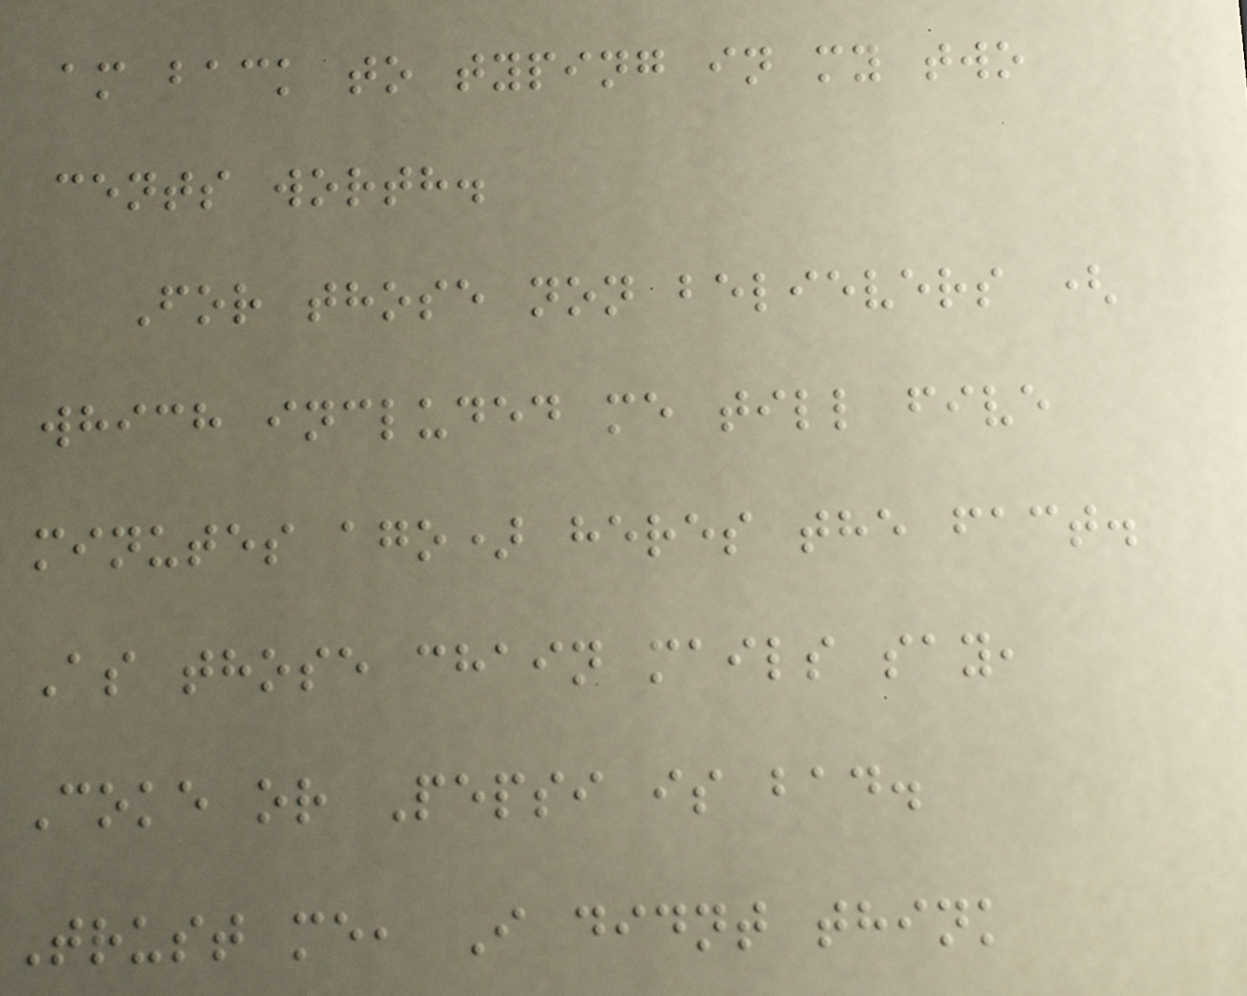am back to typing in my two
cents worth.
For those non believers (
which included me till five
minutes ago) heres the fact.
As those chain mails say,
Coke or Pepsi is bad.
Trust me, I didnt think
